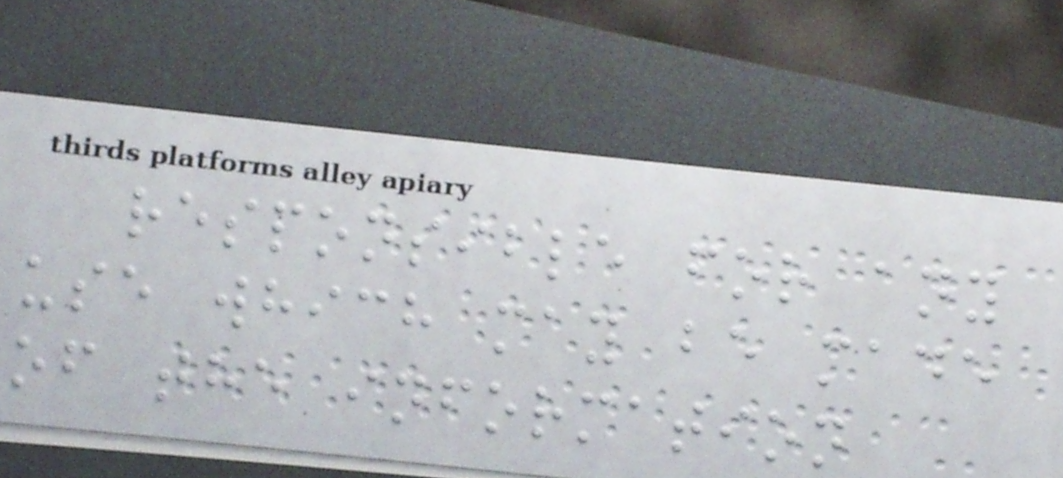responsible for any
use which may be made
of the information
